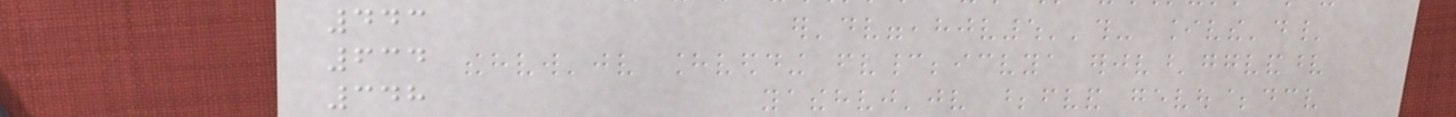443
634
348
